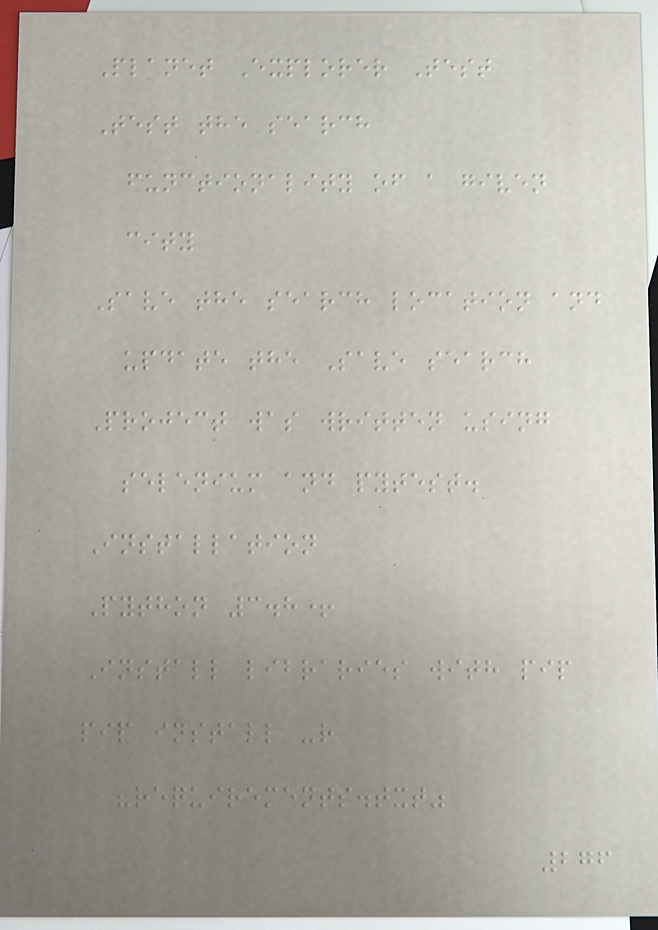Planet Explorer Test
Test the search
functionality of a given
city
Save the search location and
update the Save search
Project was written using
selenium and pytest.
Installation
Python 3.8+
Install libraries with pip
pip install -r
"requirements.txt"
276
